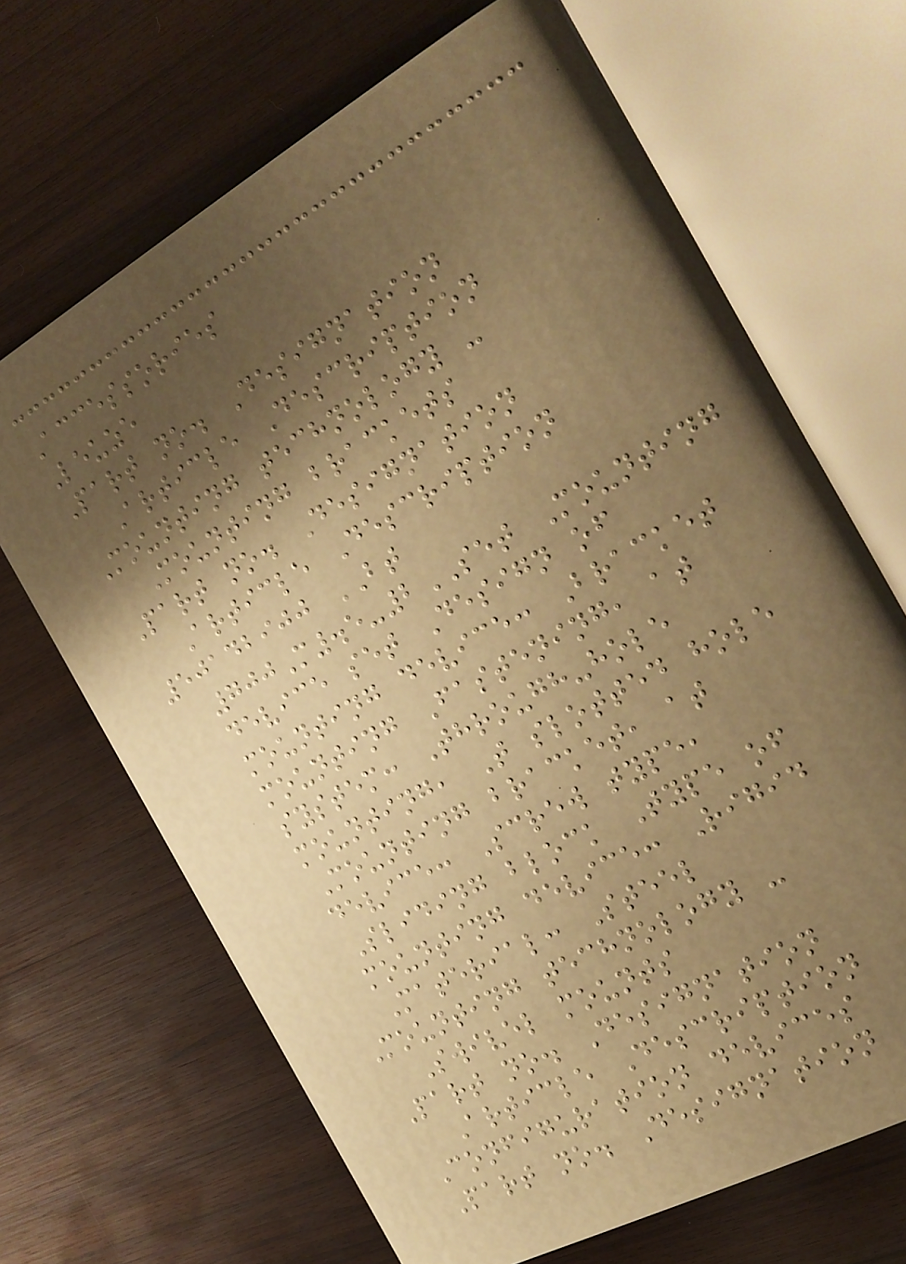Accessories
Leuze
Part no. Designation
Article Description
Mounting technology -
Mounting brackets
Part no. Designation
Article Description
50142900 BT
700M.5-2SET Mounting
device set Design of
mounting device: Bracket
mounting Fastening, at
system: Through-hole
mounting, T slotted hole
Mounting bracket, at
device: Screw type,
Sliding block Type of
mounting device: Rigid
Material: Steel
Mounting technology -
Swivel mounts
Part no. Designation
Article Description
Configuration devices
Part no. Designation
